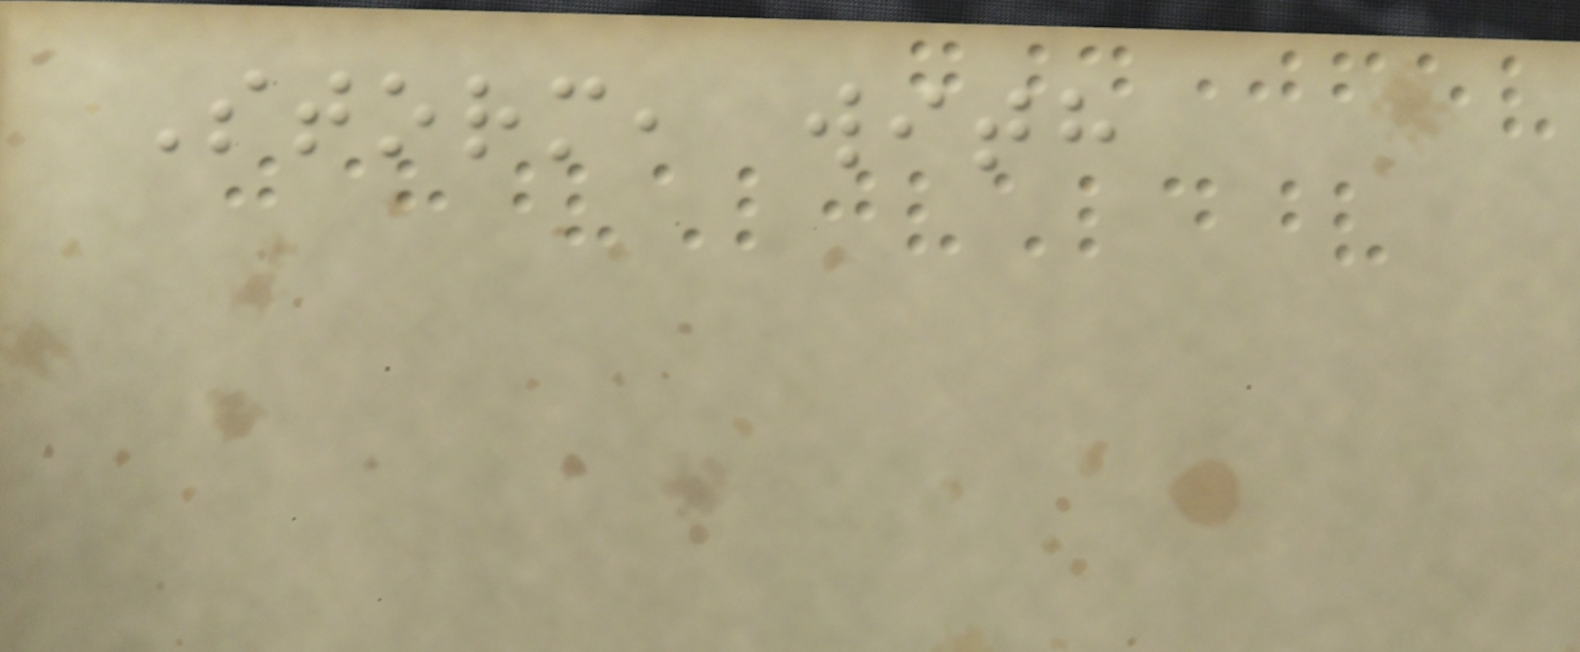Storm, with
